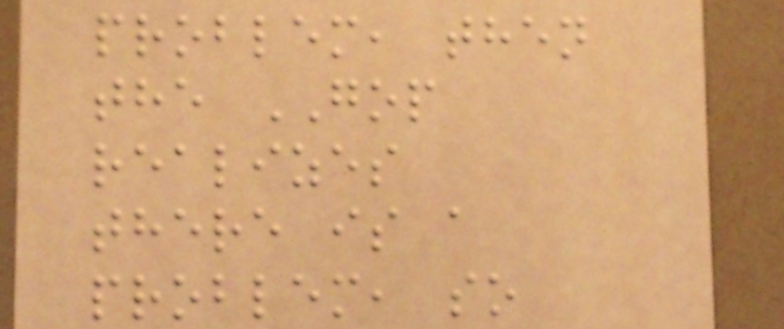problem, then
the GOP
realizes
there is a
problem, so
